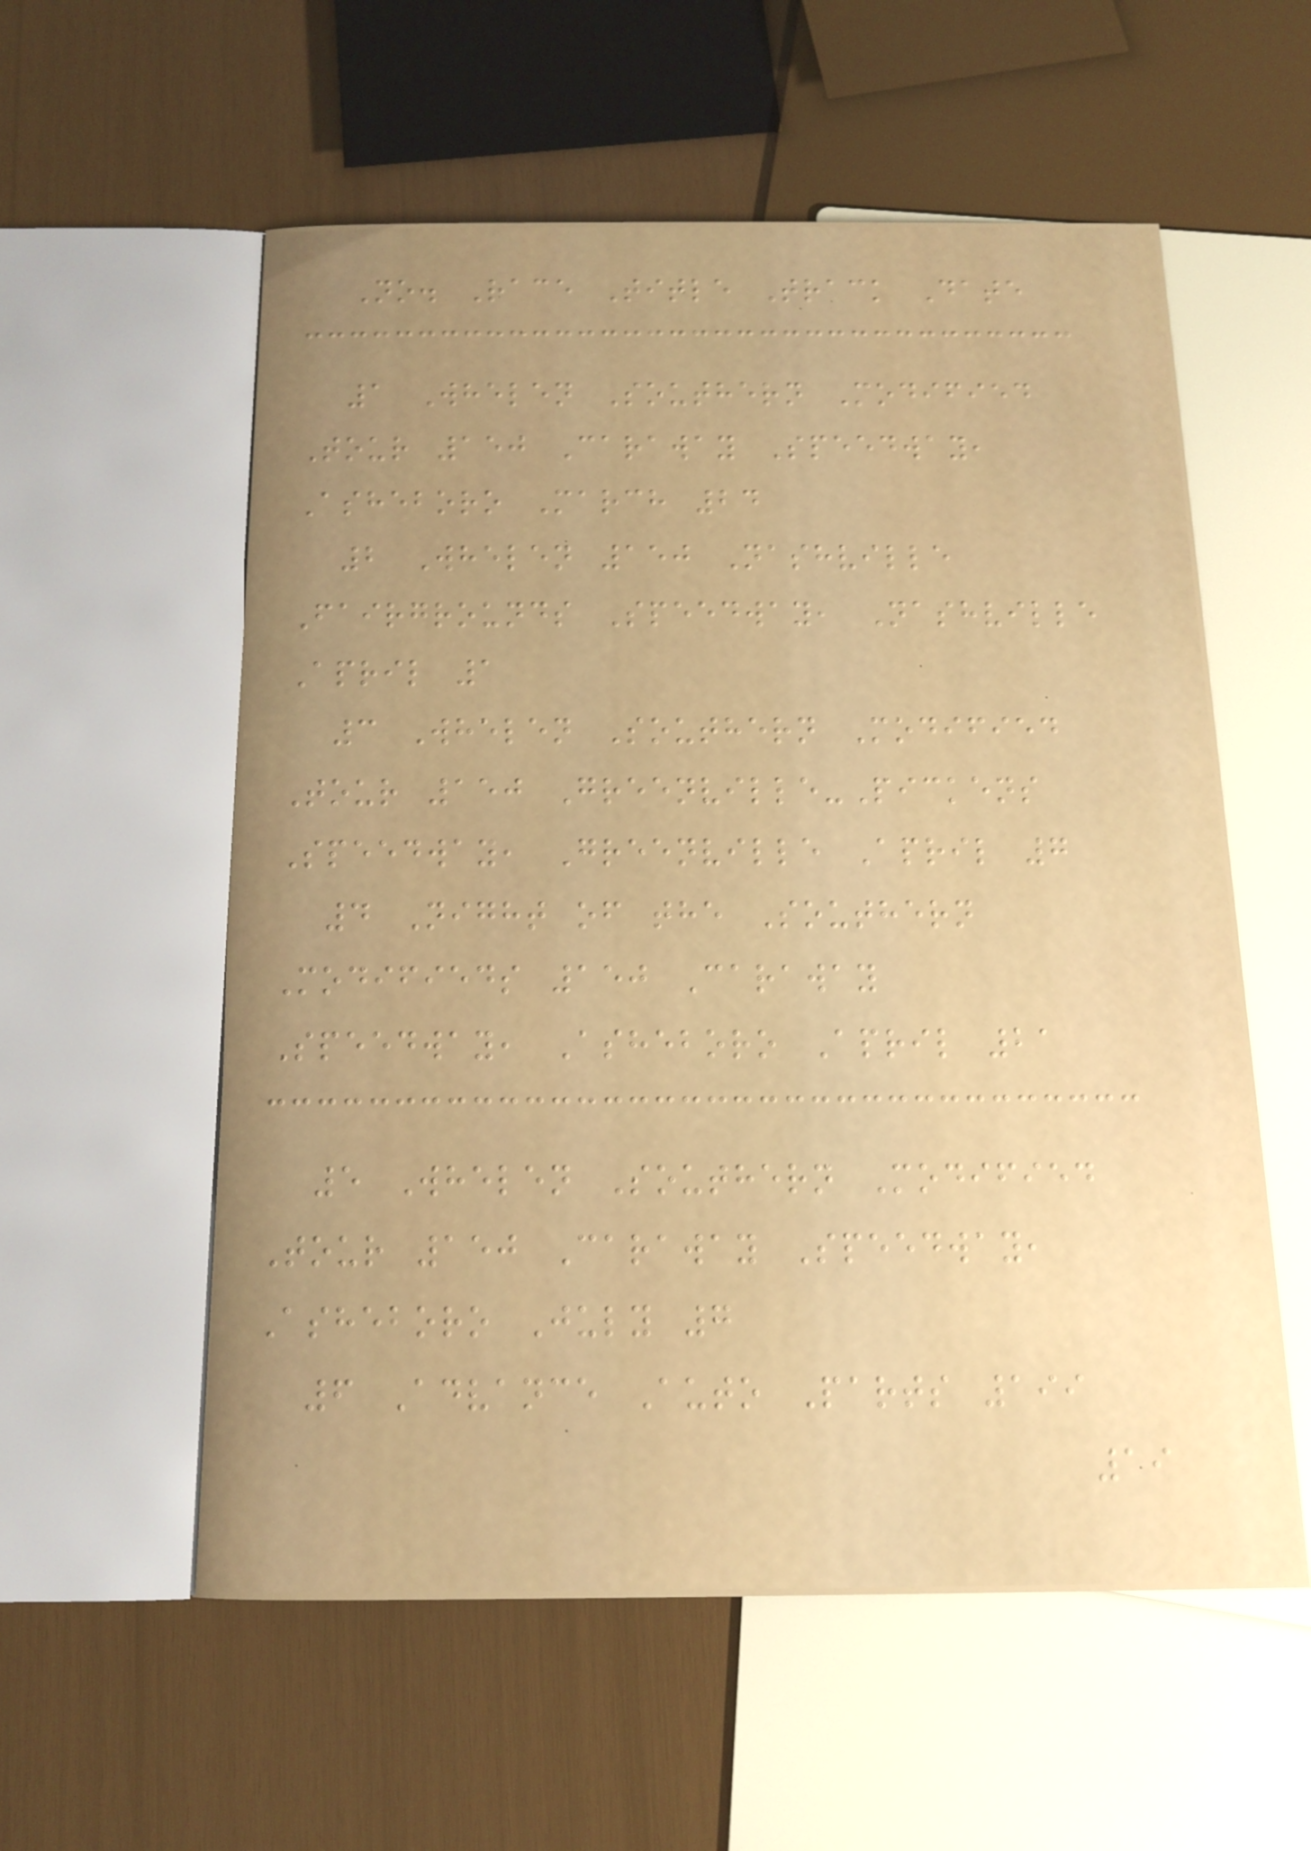No. Race Title Track Date
1 Whelen Southern Modified
Tour 150 Caraway Speedway,
Asheboro March 24
2 Whelen 150 Nashville
Fairgrounds Speedway, Nashville
April 1
3 Whelen Southern Modified
Tour 150 Greenville-Pickens
Speedway, Greenville April 7
4 Night of the Southern
Modifieds 150 Caraway
Speedway, Asheboro April 21
5 Whelen Southern Modified
Tour 150 Caraway Speedway,
Asheboro July 7
6 Advance Auto Parts 199
19
